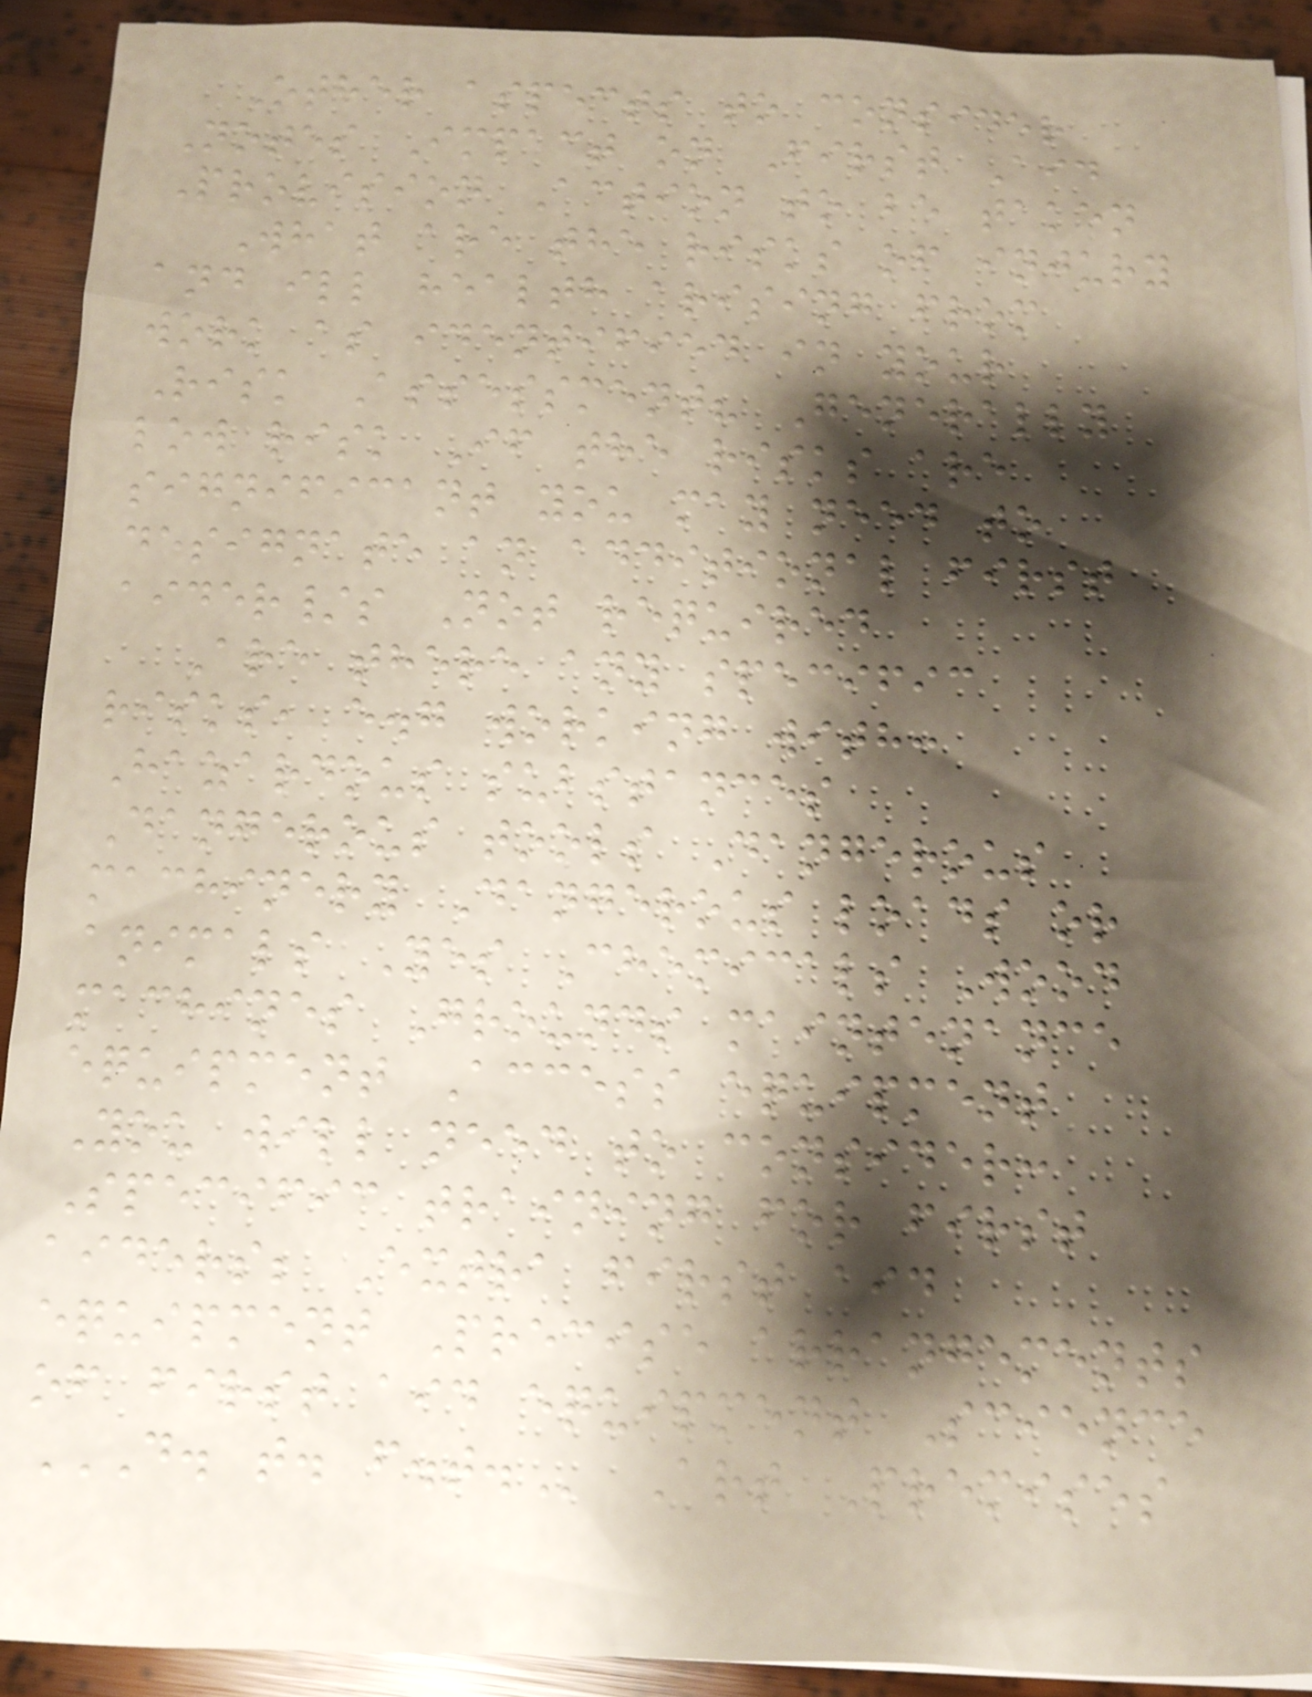Other aspects to consider
Notes Impact on First Aid
Provision Action to be taken
What are the risks of injury
and ill health arising from
work as identified in your
Risk Assessment? Generally
low risk If the risks are
significant you may need to
designate an additional first
aider/s Not required
Are there any specific
risks, e.g working with:
Hazardous substances
Dangerous tools Dangerous
machinery Dangerous loads or
animals Yes Chemicals Wood
machines Grounds maintenance
equipment Access equipment
You will need to consider:
Specific training for first
aiders; Extra first aid
equipment Precise arrangements
of first aid equipment Science
D. T. F.T. Art Premises
